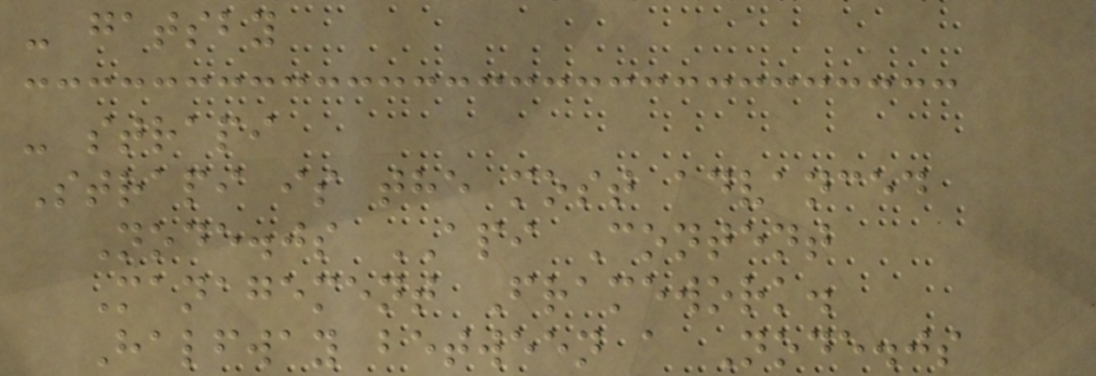- gatsby
- strapi
Strapi is the most advanced
Node.js API Content
Management Framework.
Halfway between a Node.js
